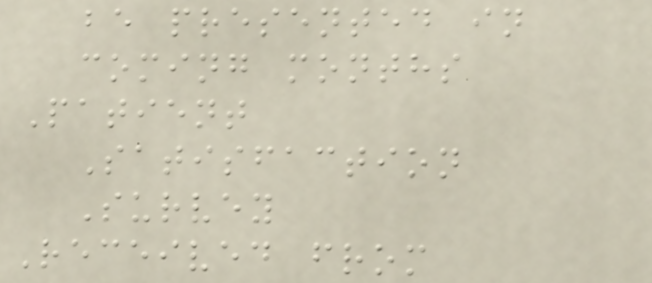be presented in
coming months
Patient
Satisfaction
Survey
Received from
